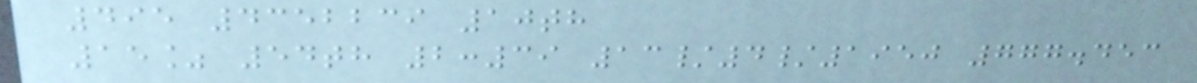495 4352239 10th
15% 54th 2:39 13/4/1950 777.453
